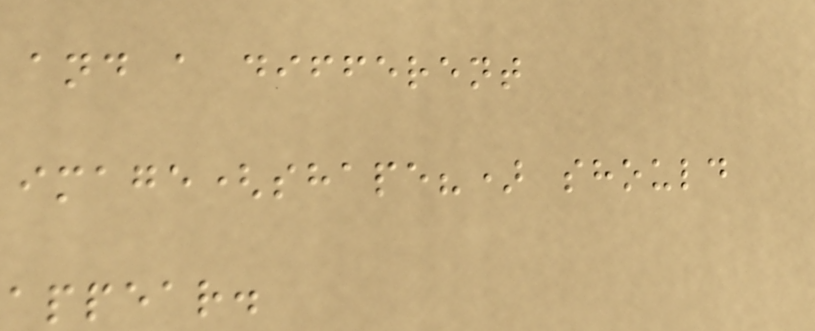and a different
image(shape?) should
appear.
